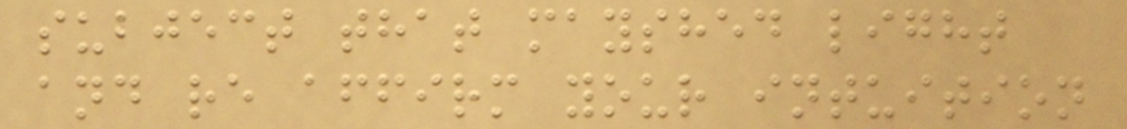subject that mayshed light
and re affirm your intuition
